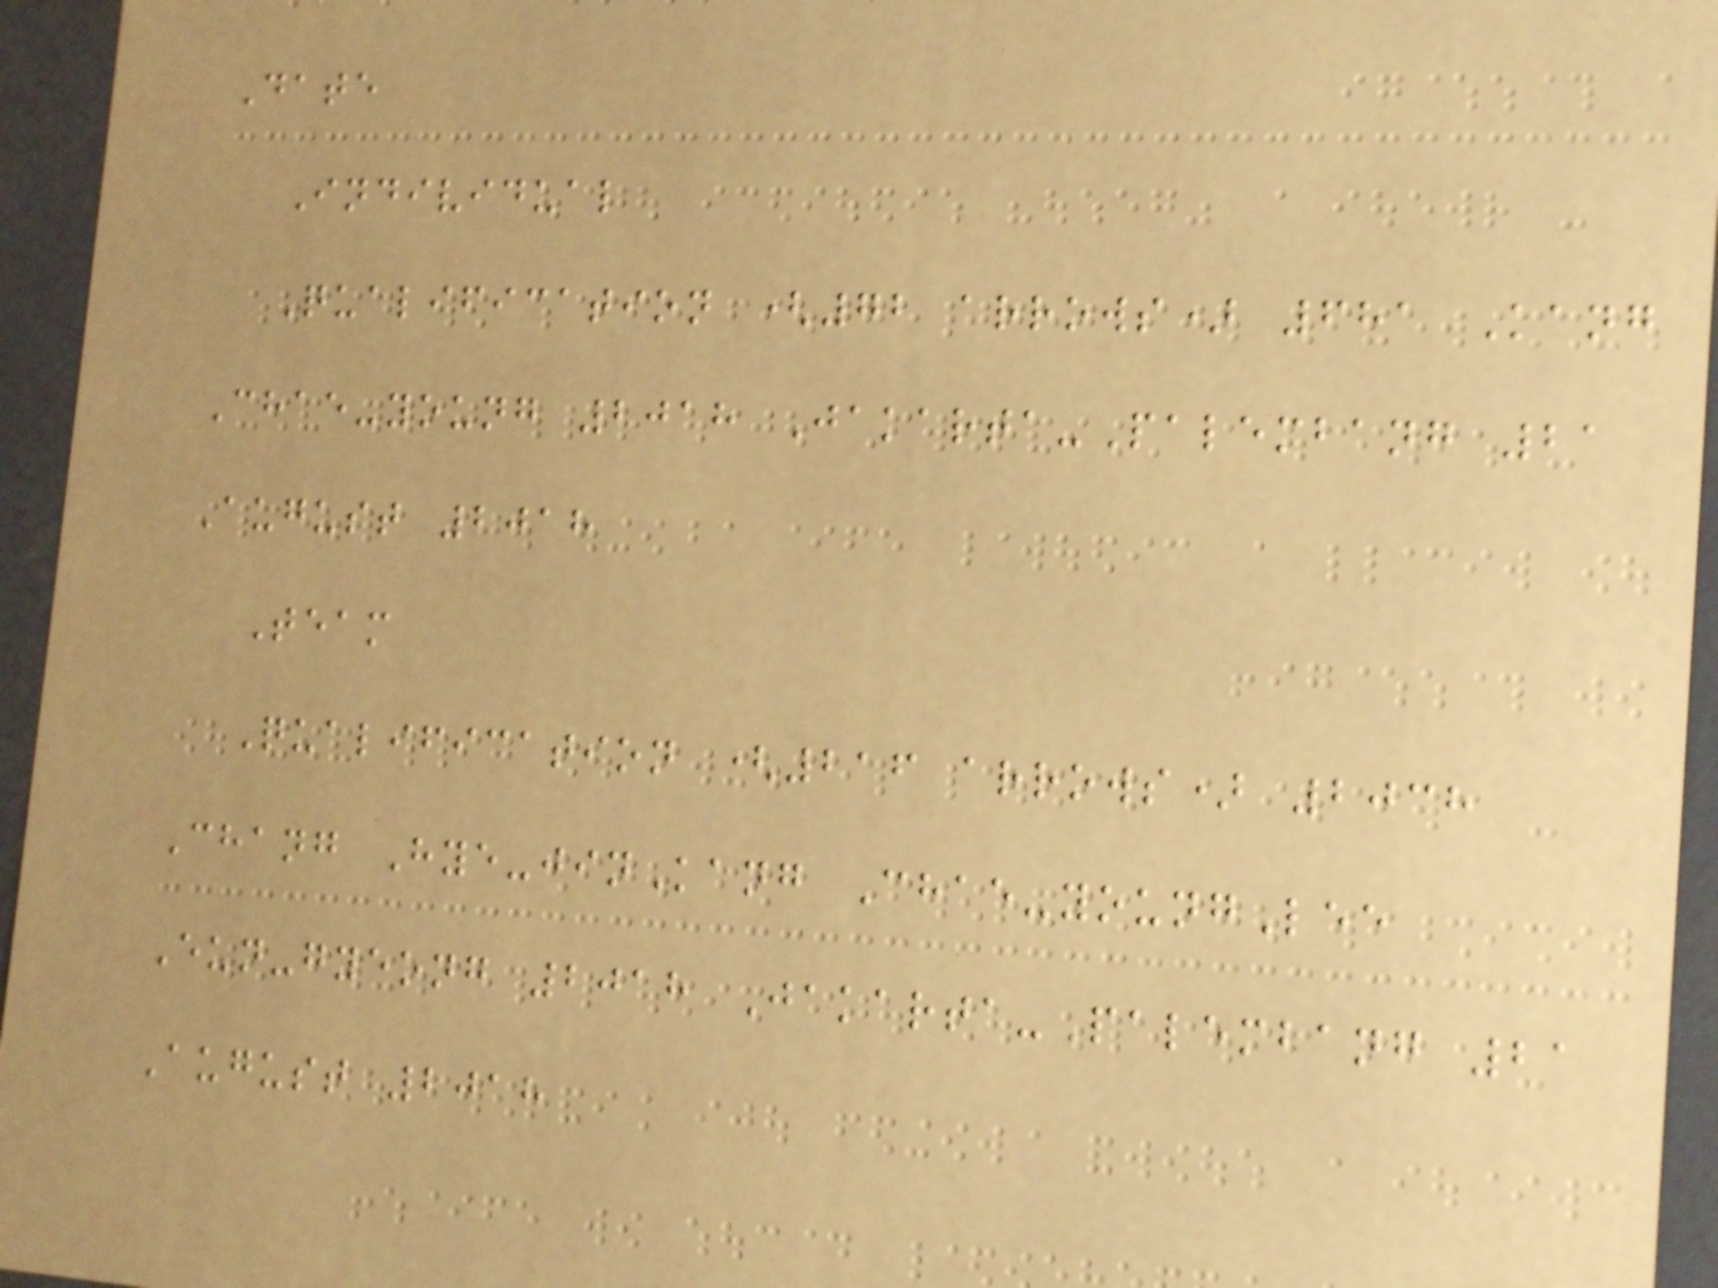Date
Individual
Qualification (72 arrows) 681 Kang
Chae-young 2018 Jakarta-Palembang 21
August 2018
Team
Qualification (216 arrows) 2038
Chang Hye-jinKang Chae-youngLee
Eun-gyeong 2018 Jakarta-Palembang 21
August 2018
